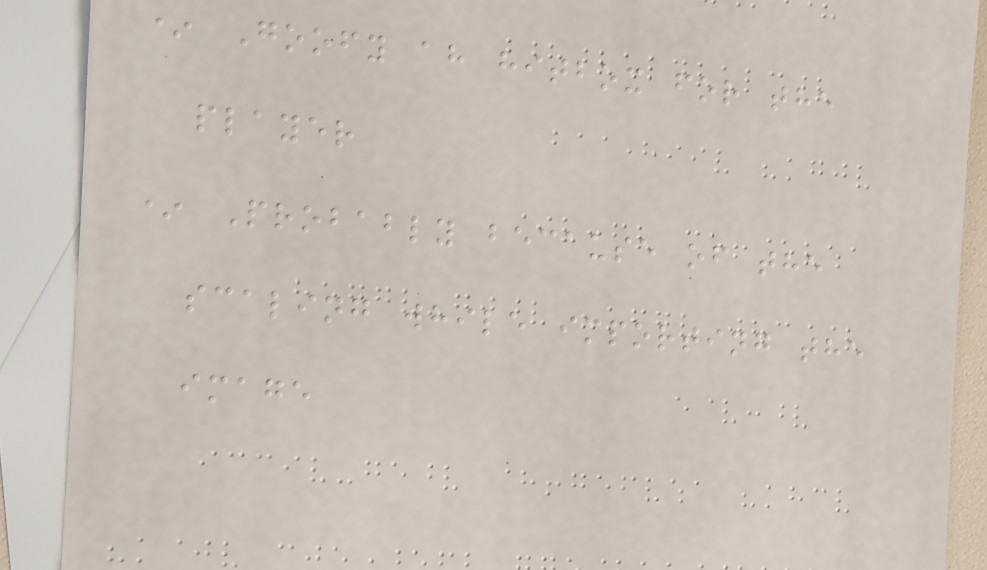* Goofy ah hitbox for the
player
* Probably because of the
scaling while importing the
image
